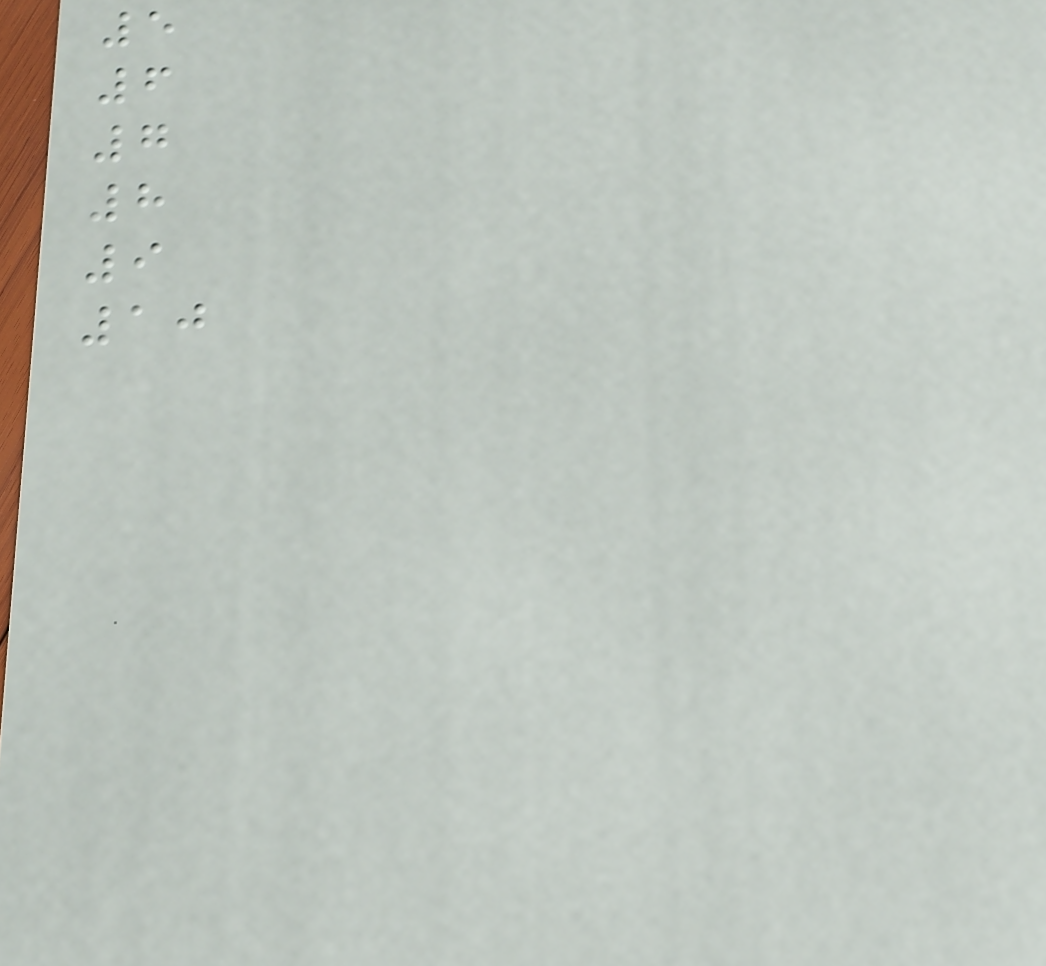5
6
7
8
9
10
